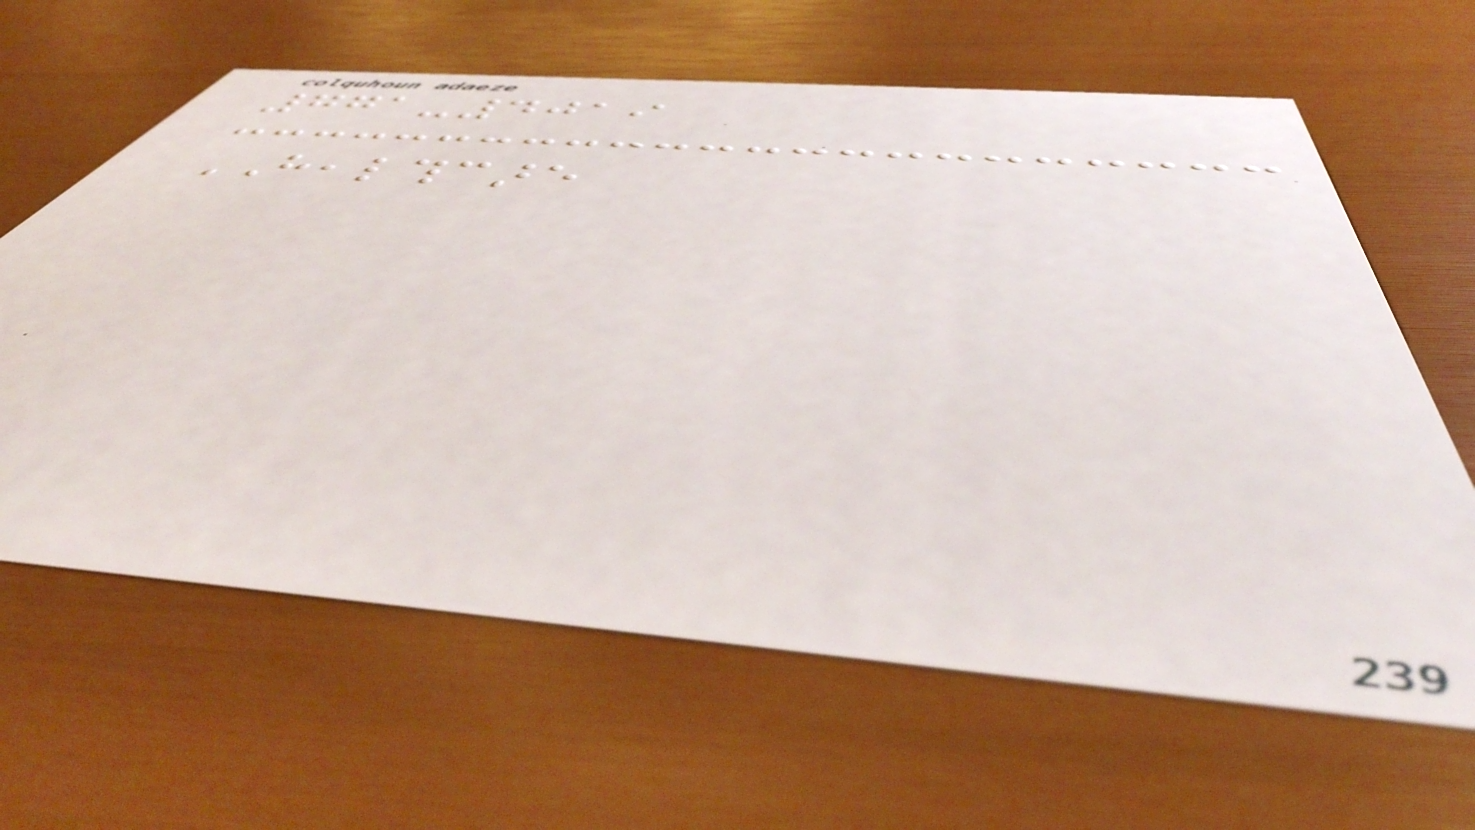771-4019
HEALTHCARE
